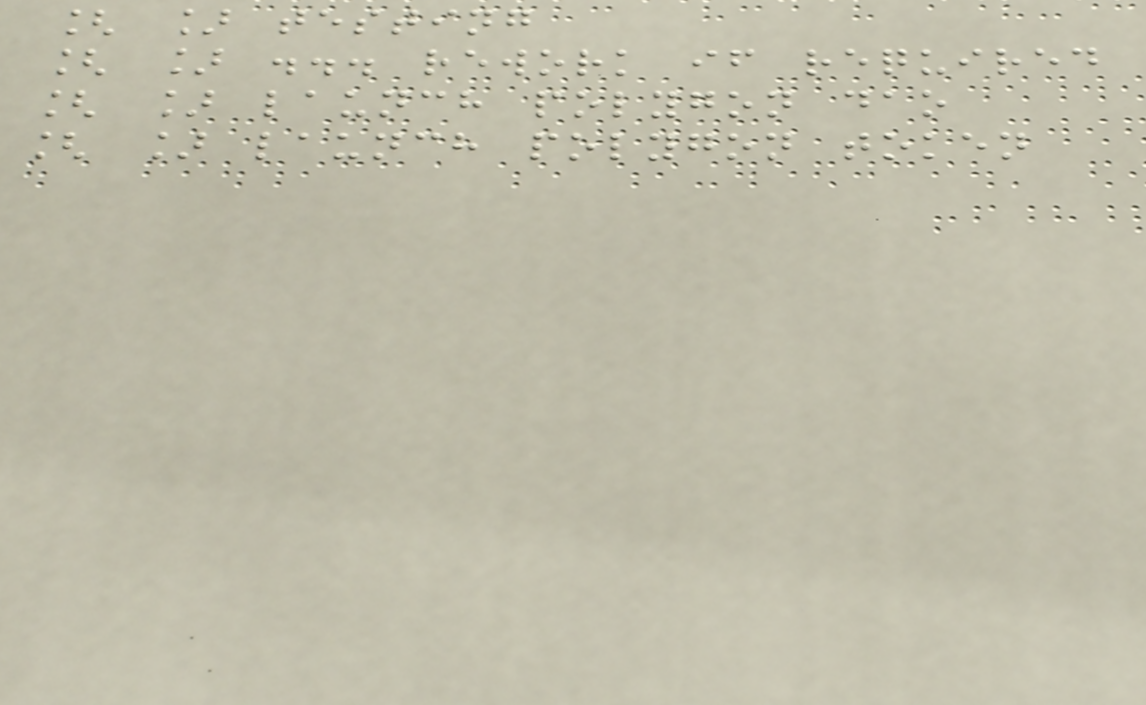[ ] testing
[ ] ... rework if required
[ ] launch polygon dao
[ ] launch polygon token
